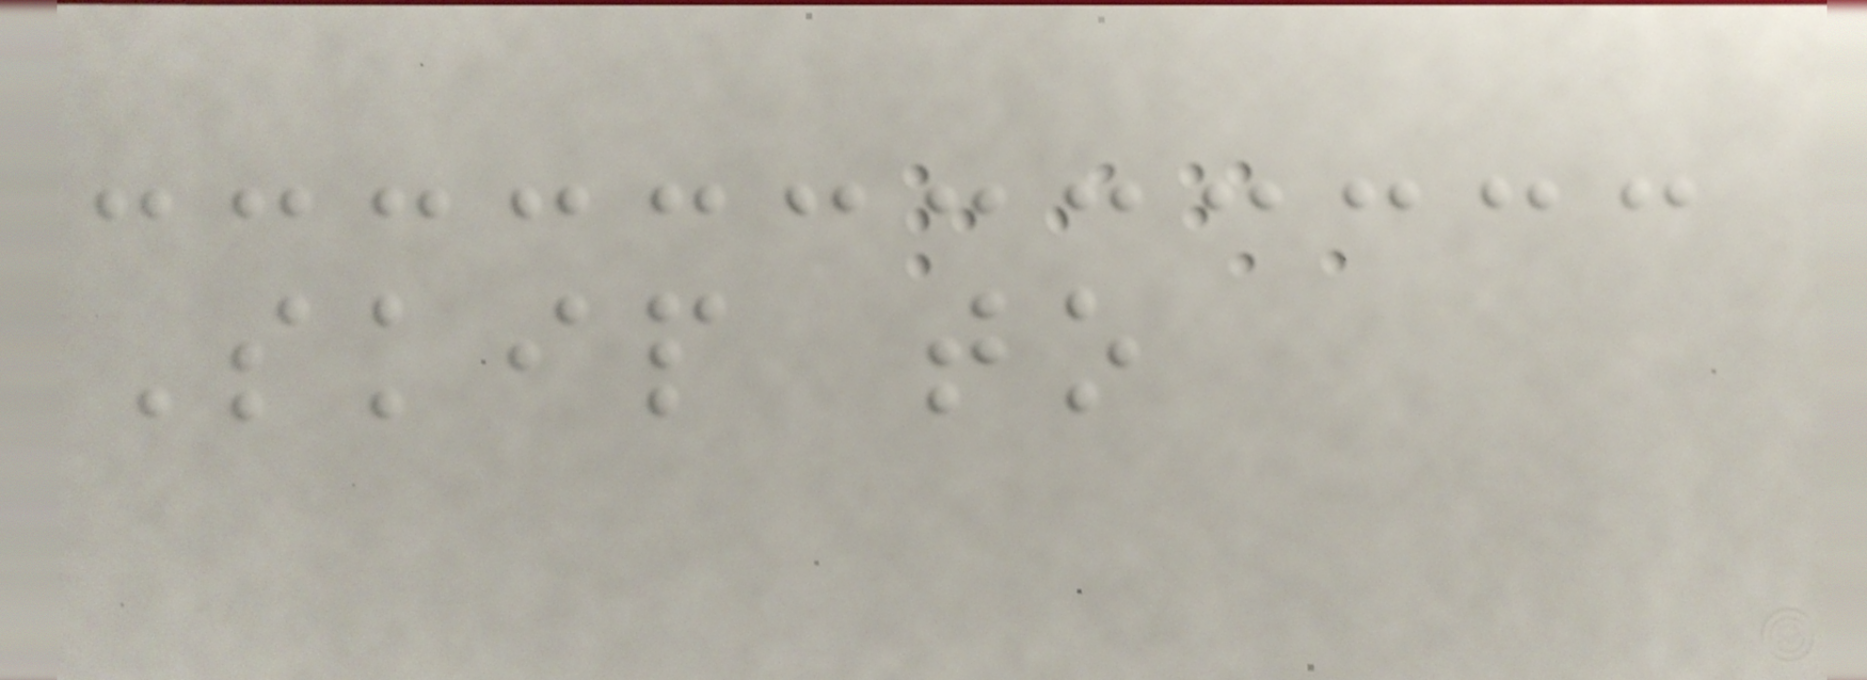Skip to
